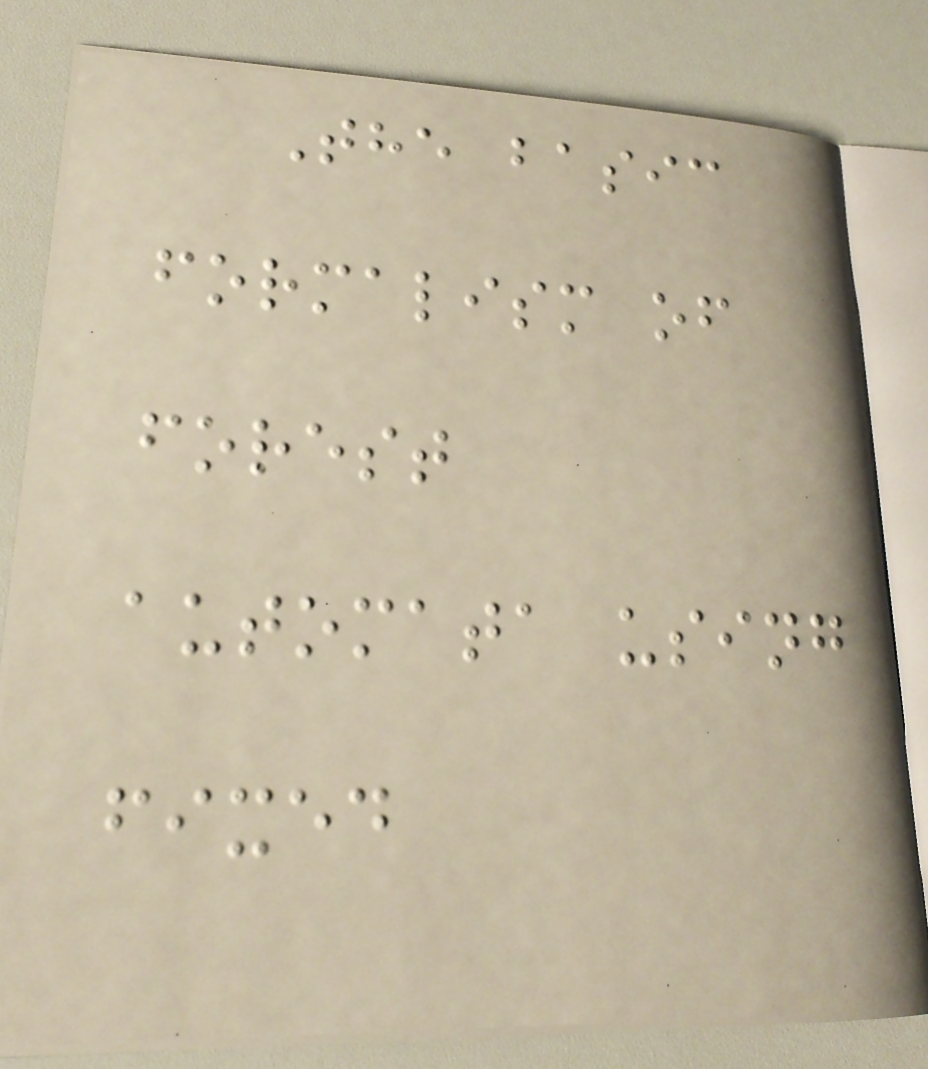The basic
formalism of
forest
automata using
fixed
